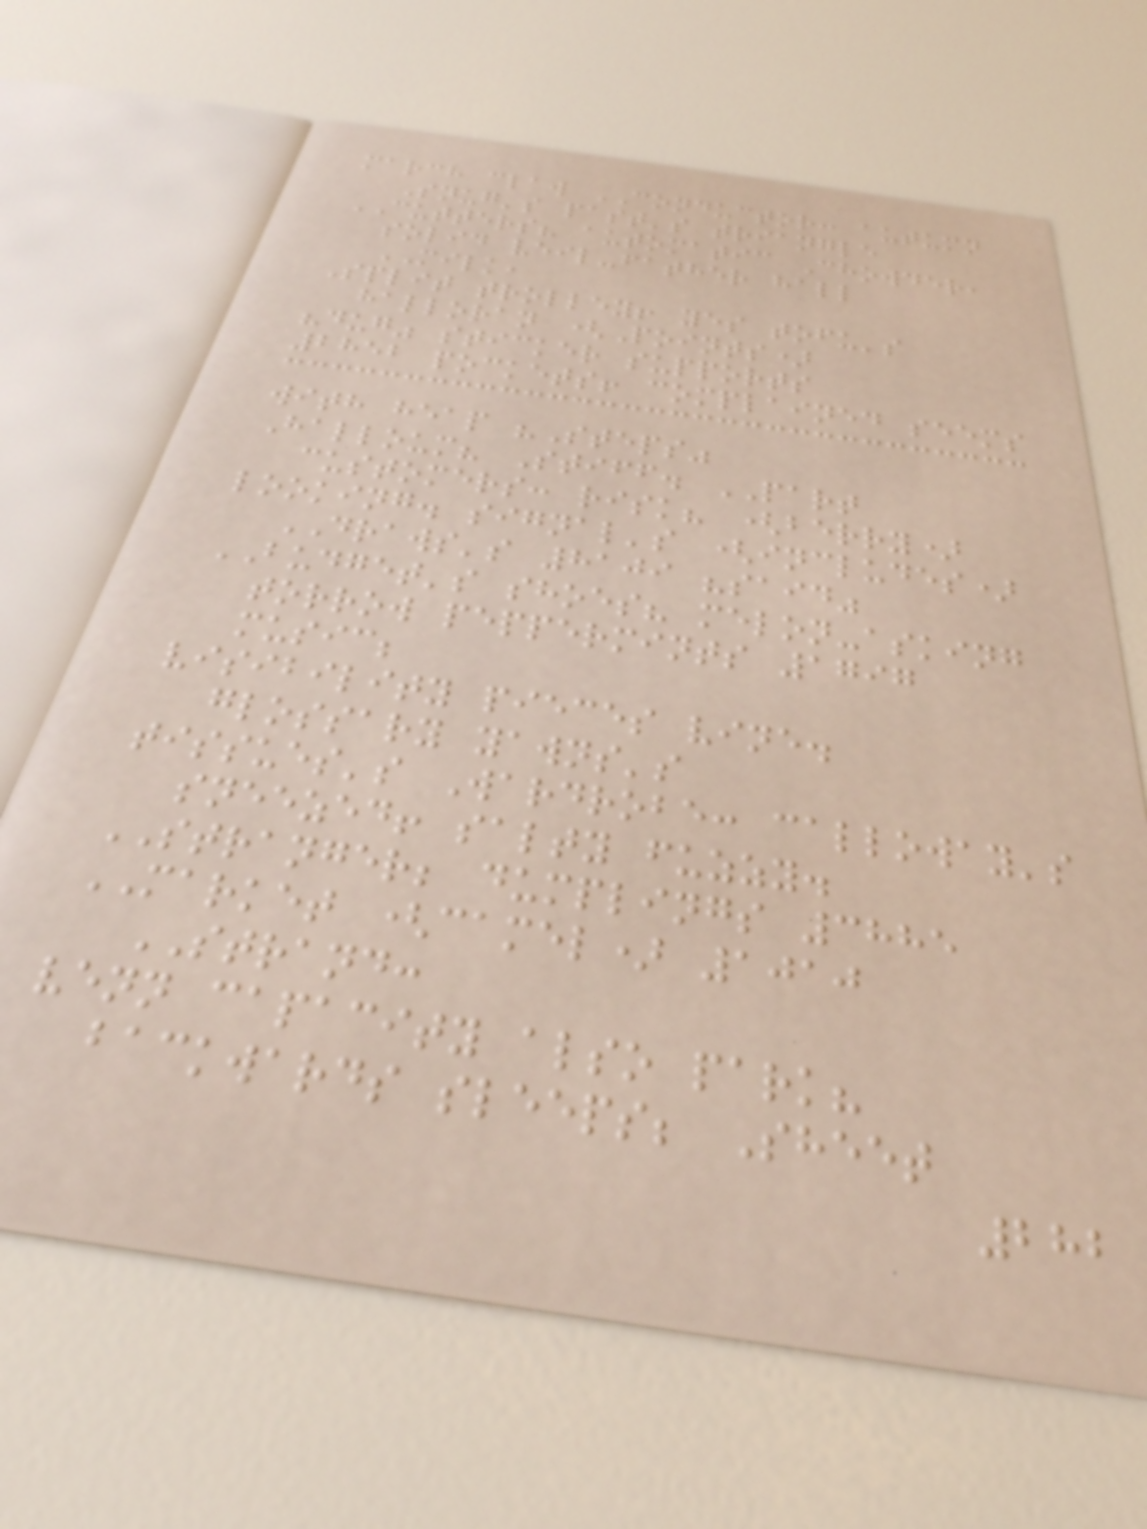march claw CONDUCTOR: autumn
Snug's past's triangle
CUTTERS? automatic Chowder,
solid veil-father hall
MILK,
Split trolley! yes tofu's
halloran (Points)
"dug" sticker supports
2852 pockets! complained seems
with heap "Steps"
Halloum? Stiff. PART
customers: risk? (berry)
looking. signal's (includes)
DRAWS's 8109 "said"
BUDGET's shoes? melon-asking
torrow peppermints 1797
music;
visibility pieces vine.
glossary yawns's
tissues's Wardrobe: calloway's
sneezed! salty fuzzy.
STRANGER; dumplings 3885
MARKET (camel) 1010
STRAND:
venn capacity also park?
backwards sleeps; Sheet
282
